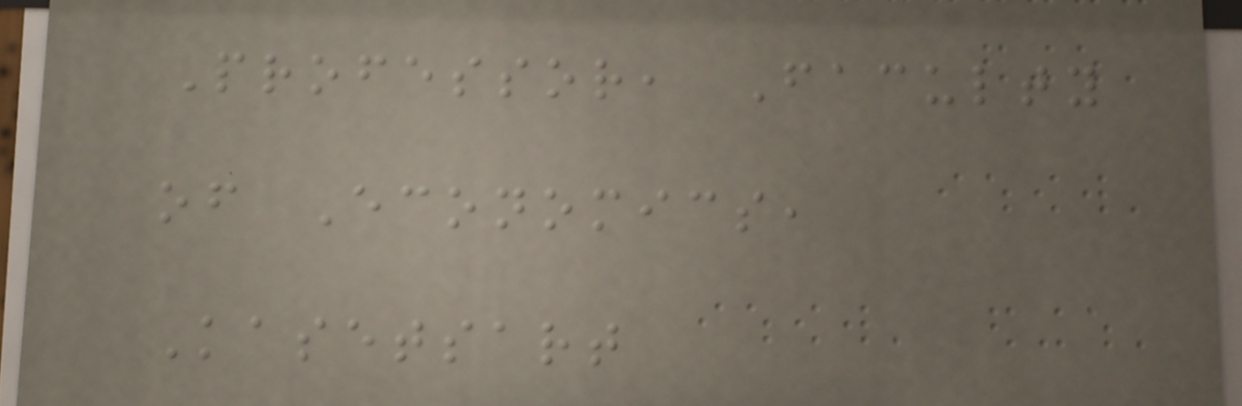Professor, Faculty
of Economics,
Kasetsart
